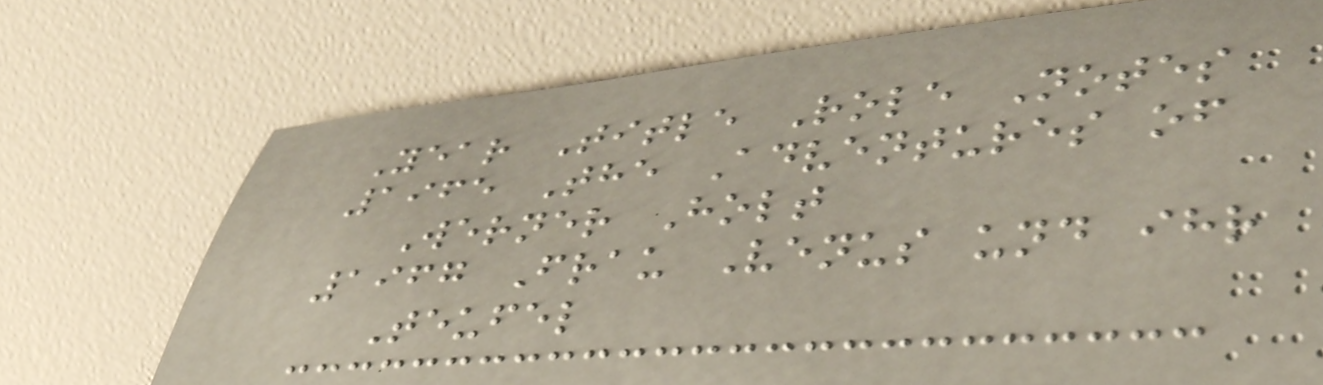Year Title Role Notes
1965 The Adventures of
Werner Holt
1967 Frau Venus und ihr
Teufel
